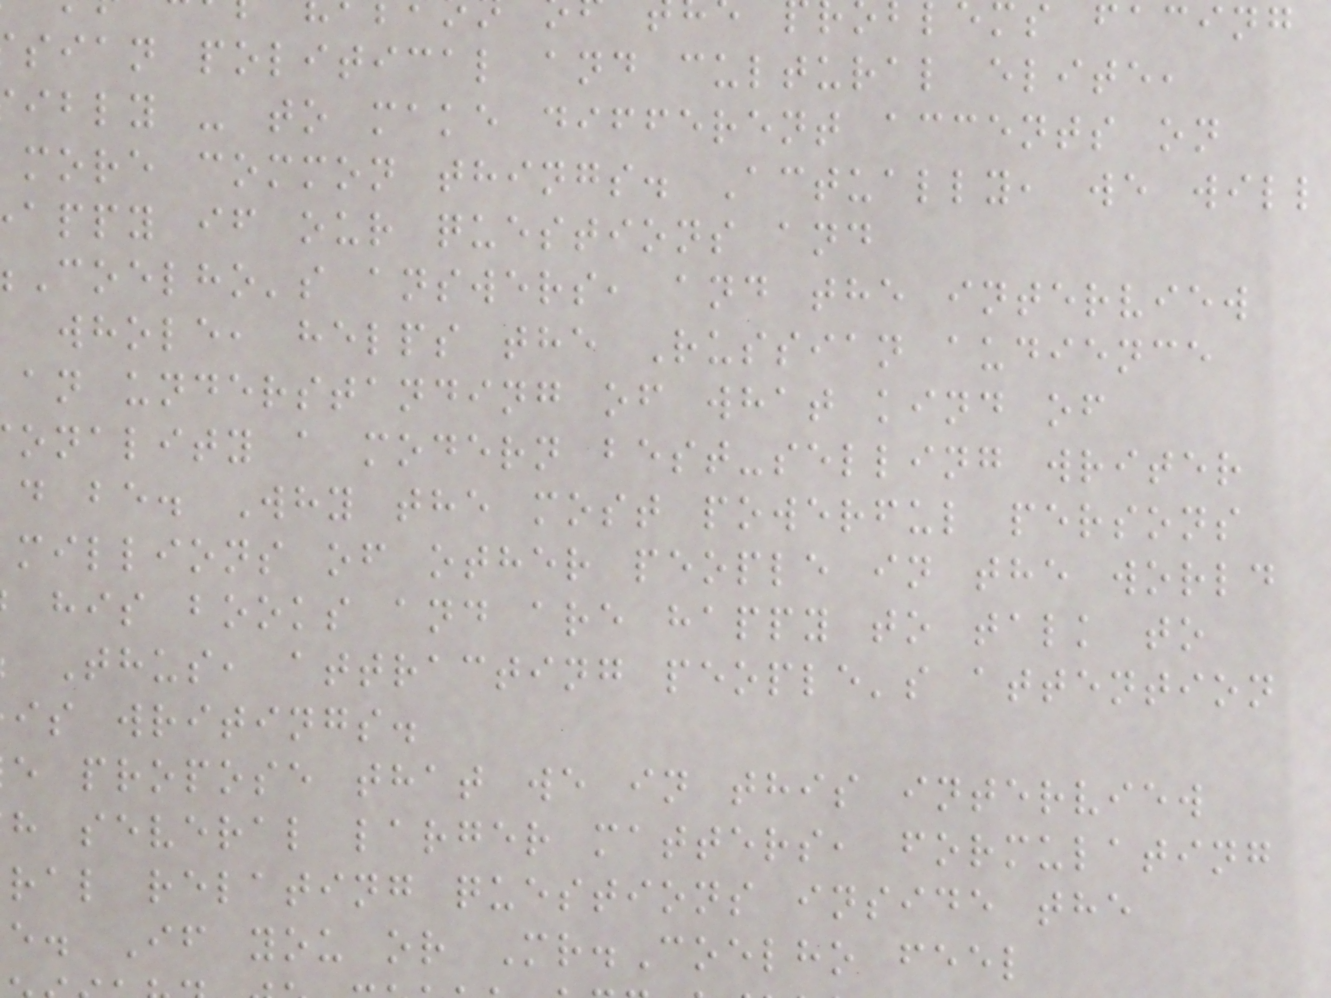sian political and cultural elite,
ibly - to make different accents on
more common things. Actually, we will
appy if our questions and
Coelho's answers, and the interview
whole, helps the Russian audience
an understanding of what kind of
onality a modern best-selling writer
d be. Why the most powerful persons
millions of other people in the world
his books and are happy to talk to
Thus, attracting people's attention
is writings.
e propose that we in this interview
h several larger matters, formulating
ral relating questions inside the
e. If you or Mr.Coelho feel
